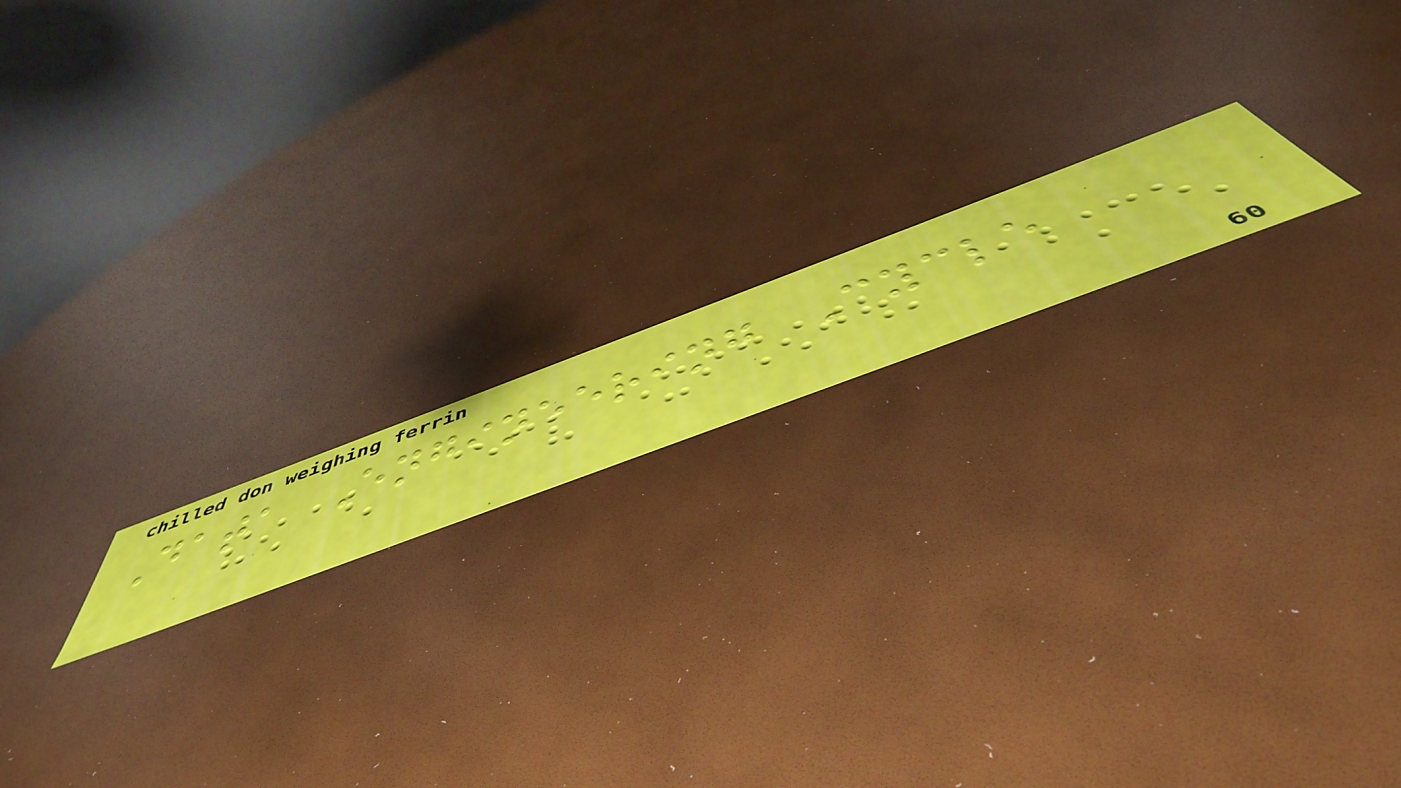Data Engineering Cycle
